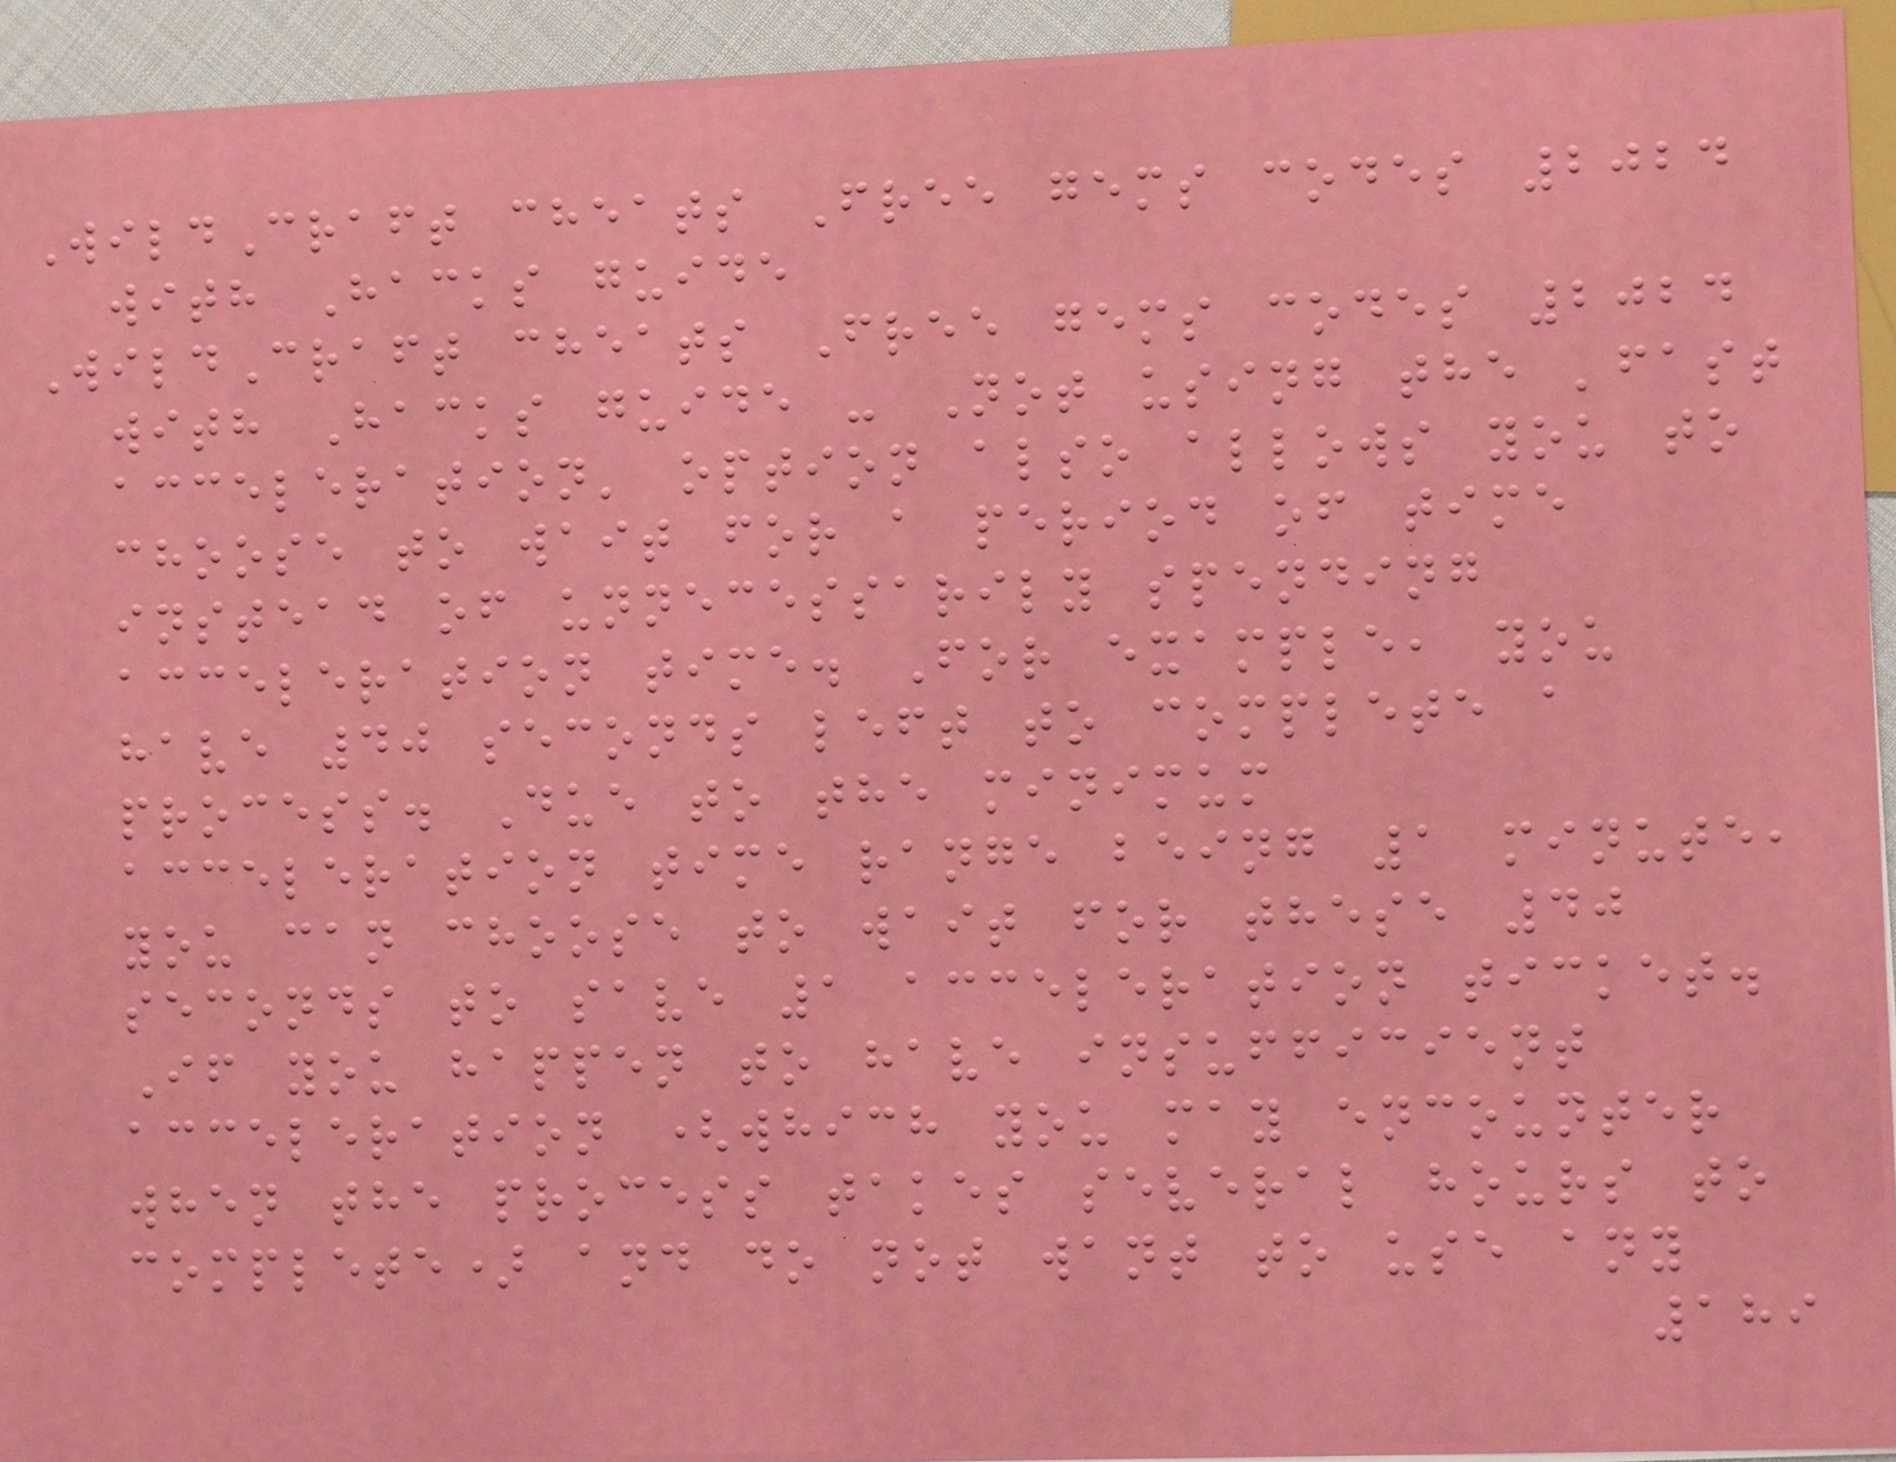WildCraft cheats Free gems codes 2024
with Hacks guide
WildCraft cheats Free gems codes 2024
with Hacks guide - Not using the 'fast
acceleration' option also allows you to
choose to wait for a period of time
instead of unnecessarily spending
acceleration time. For example, you
have 40 seconds left to complete a
process. Due to the minimum
acceleration time range being 1 minute,
you can choose to wait for these 40
seconds to save 1 acceleration ticket.
If you happen to have insufficient
acceleration (which you may encounter
when the process takes several hours to
complete) and do not want to use any
189
